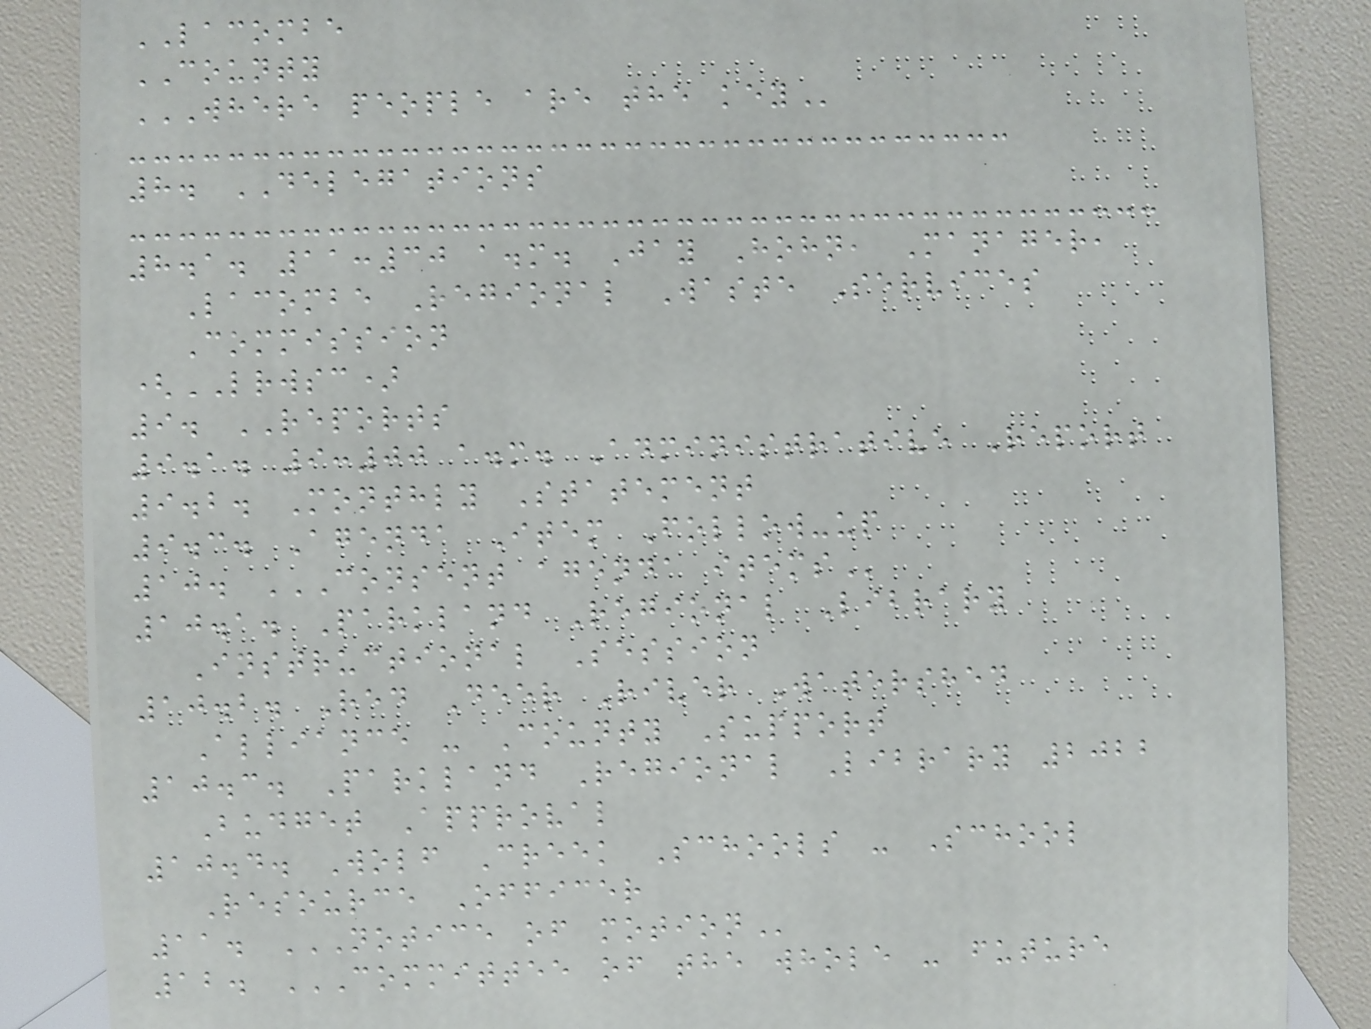LACOMBE
COUNTY
WHERE PEOPLE ARE THE KEY
8. DELEGATIONS
8.1. 11:30 a.m. Jay Hohn, Manager,
Lacombe Regional Waste Services
Commission
(LRWSC)
9. REPORTS
9.1. 9:00 a.m. Administrative Report
9.2. Monthly Statement
9.3. Agenda Item Follow-up
10. CONSENT AGENDA ITEMS
10.1. Parkland Regional Library
Instructional Session
10.2. Red Deer River Watershed
Alliance - County Support
10.3. Parkland Regional Library 2022
Budget Approval
10.4. Wolf Creek Schools - School
Resource Officer
11. NOTICE OF MOTION
12. COMMITTEE OF THE WHOLE - FUTURE
